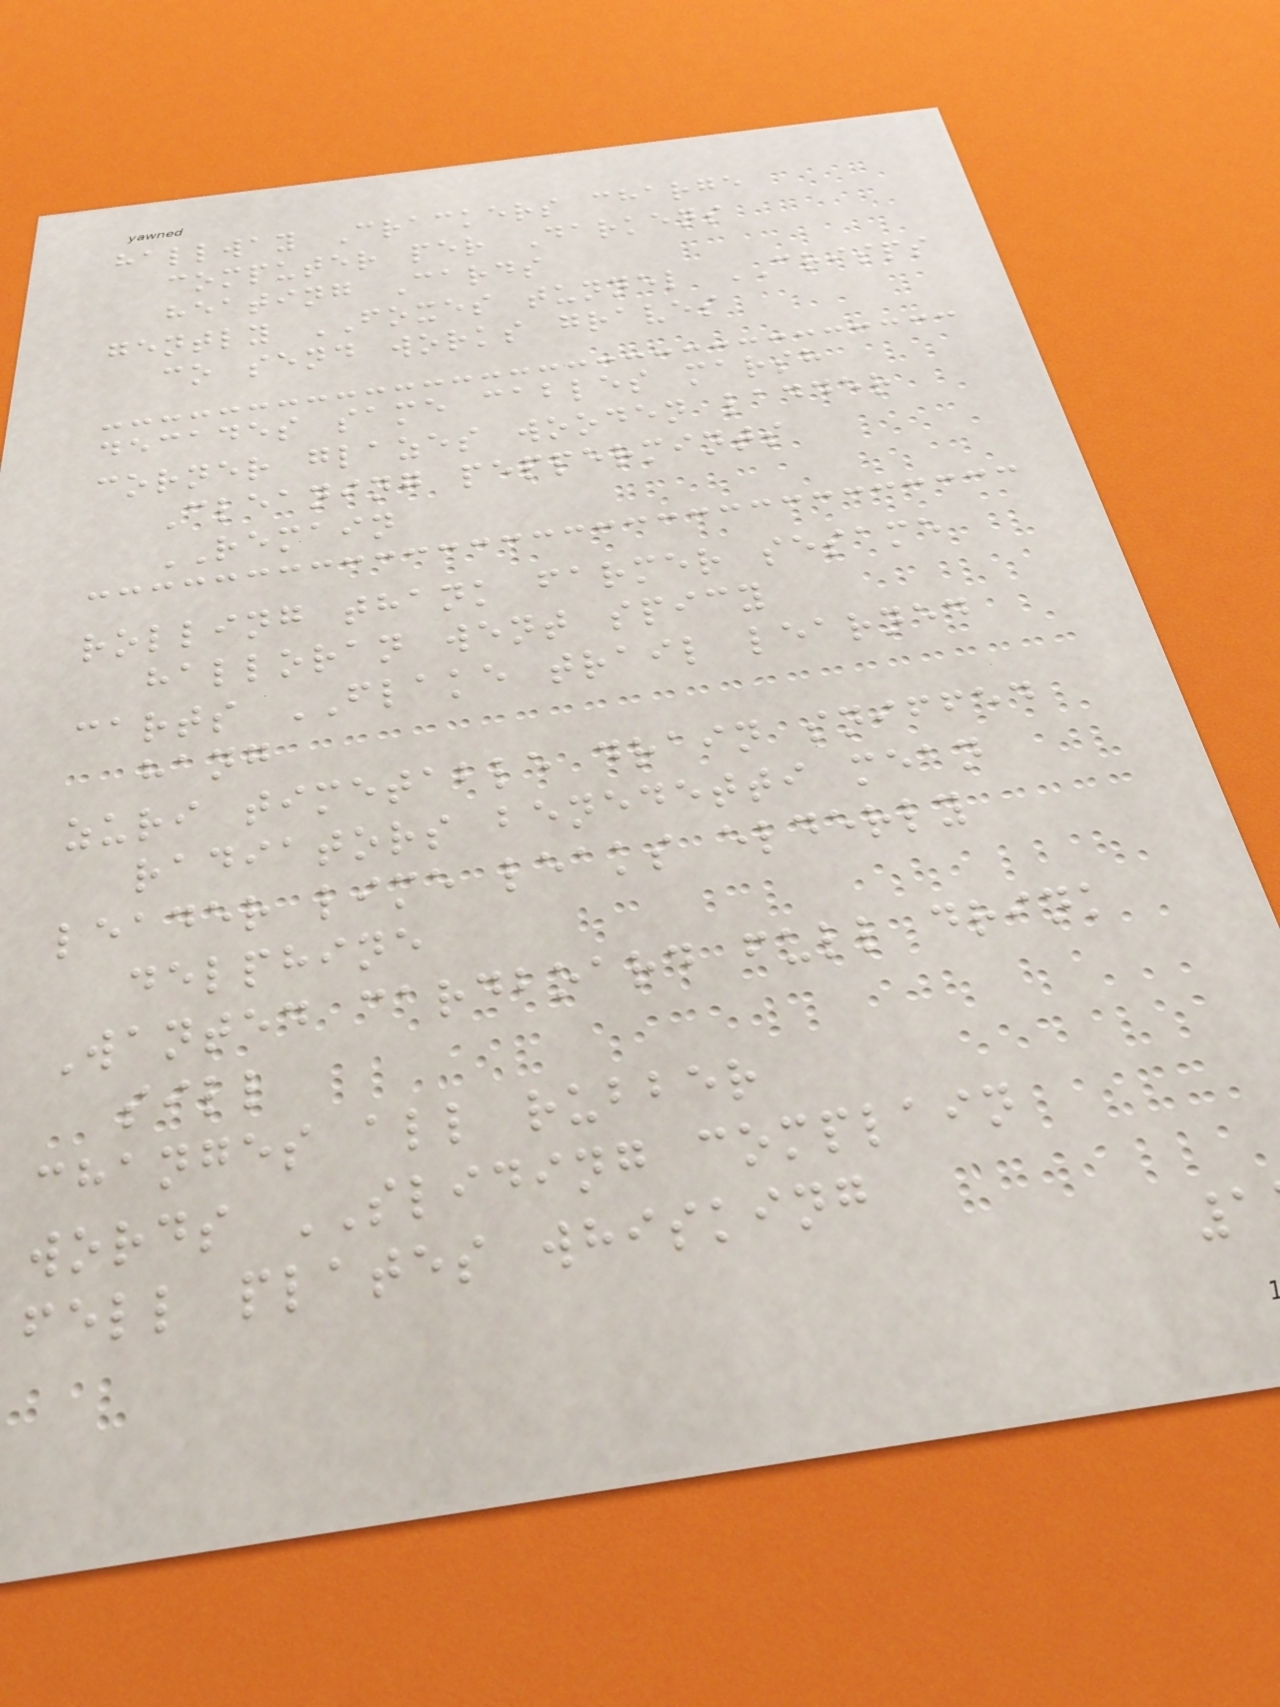hallway Crackers charge
computer per Darkens
heating Cards
gently FOXES tunnel CRISPS
co send works graves
decades same cables marsh
corner glazes wooden ladder
Cleaning peppermints
REMAIN
rolling thank farmer sesame
halloran went spicy
carts FLAKE trail learned
hang
zuri timetable drain sniffed
radiators benedetti mean
leader lime leaks elderly
delphine
Wanted cardboard full drink
sill
changes all rubber
words SLIDING complain
fell plates whisking
